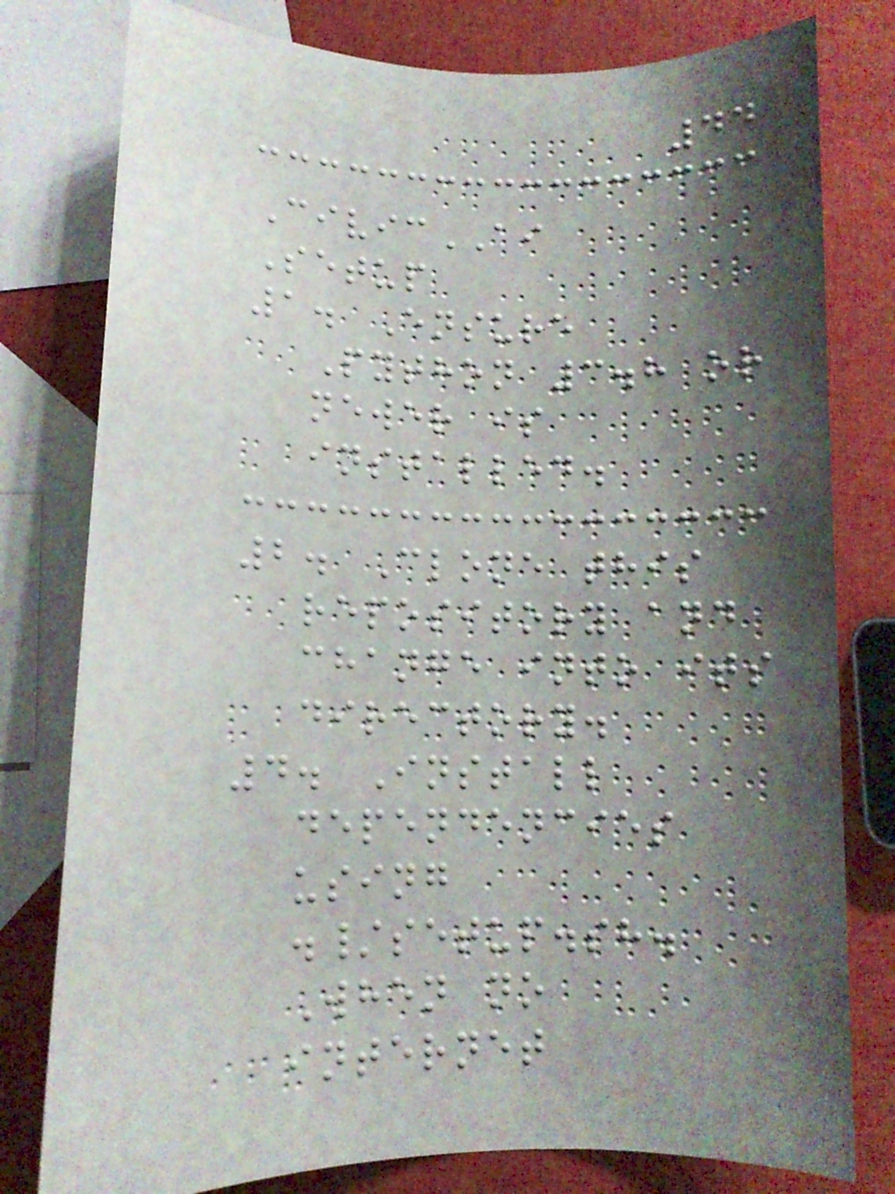44
CivicAI
Setup
1. Ensure
Python 3.8 or
newer is
installed.
2. Clone this
repository and
change into its
directory.
4. Install
dependencies
using
./setup.sh.
When no
internet
